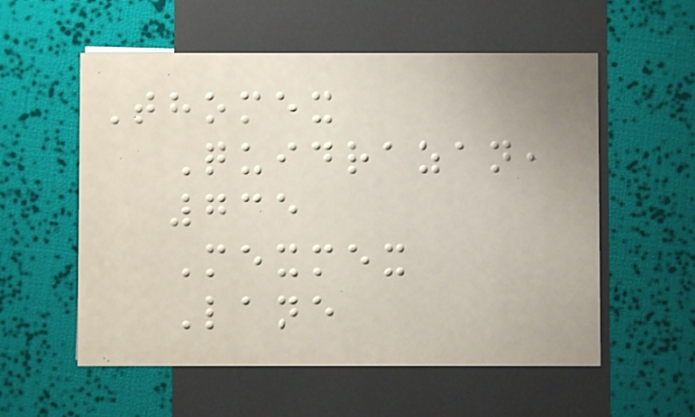Thomex
Quidrazan,
735
Mexmex
Lane
